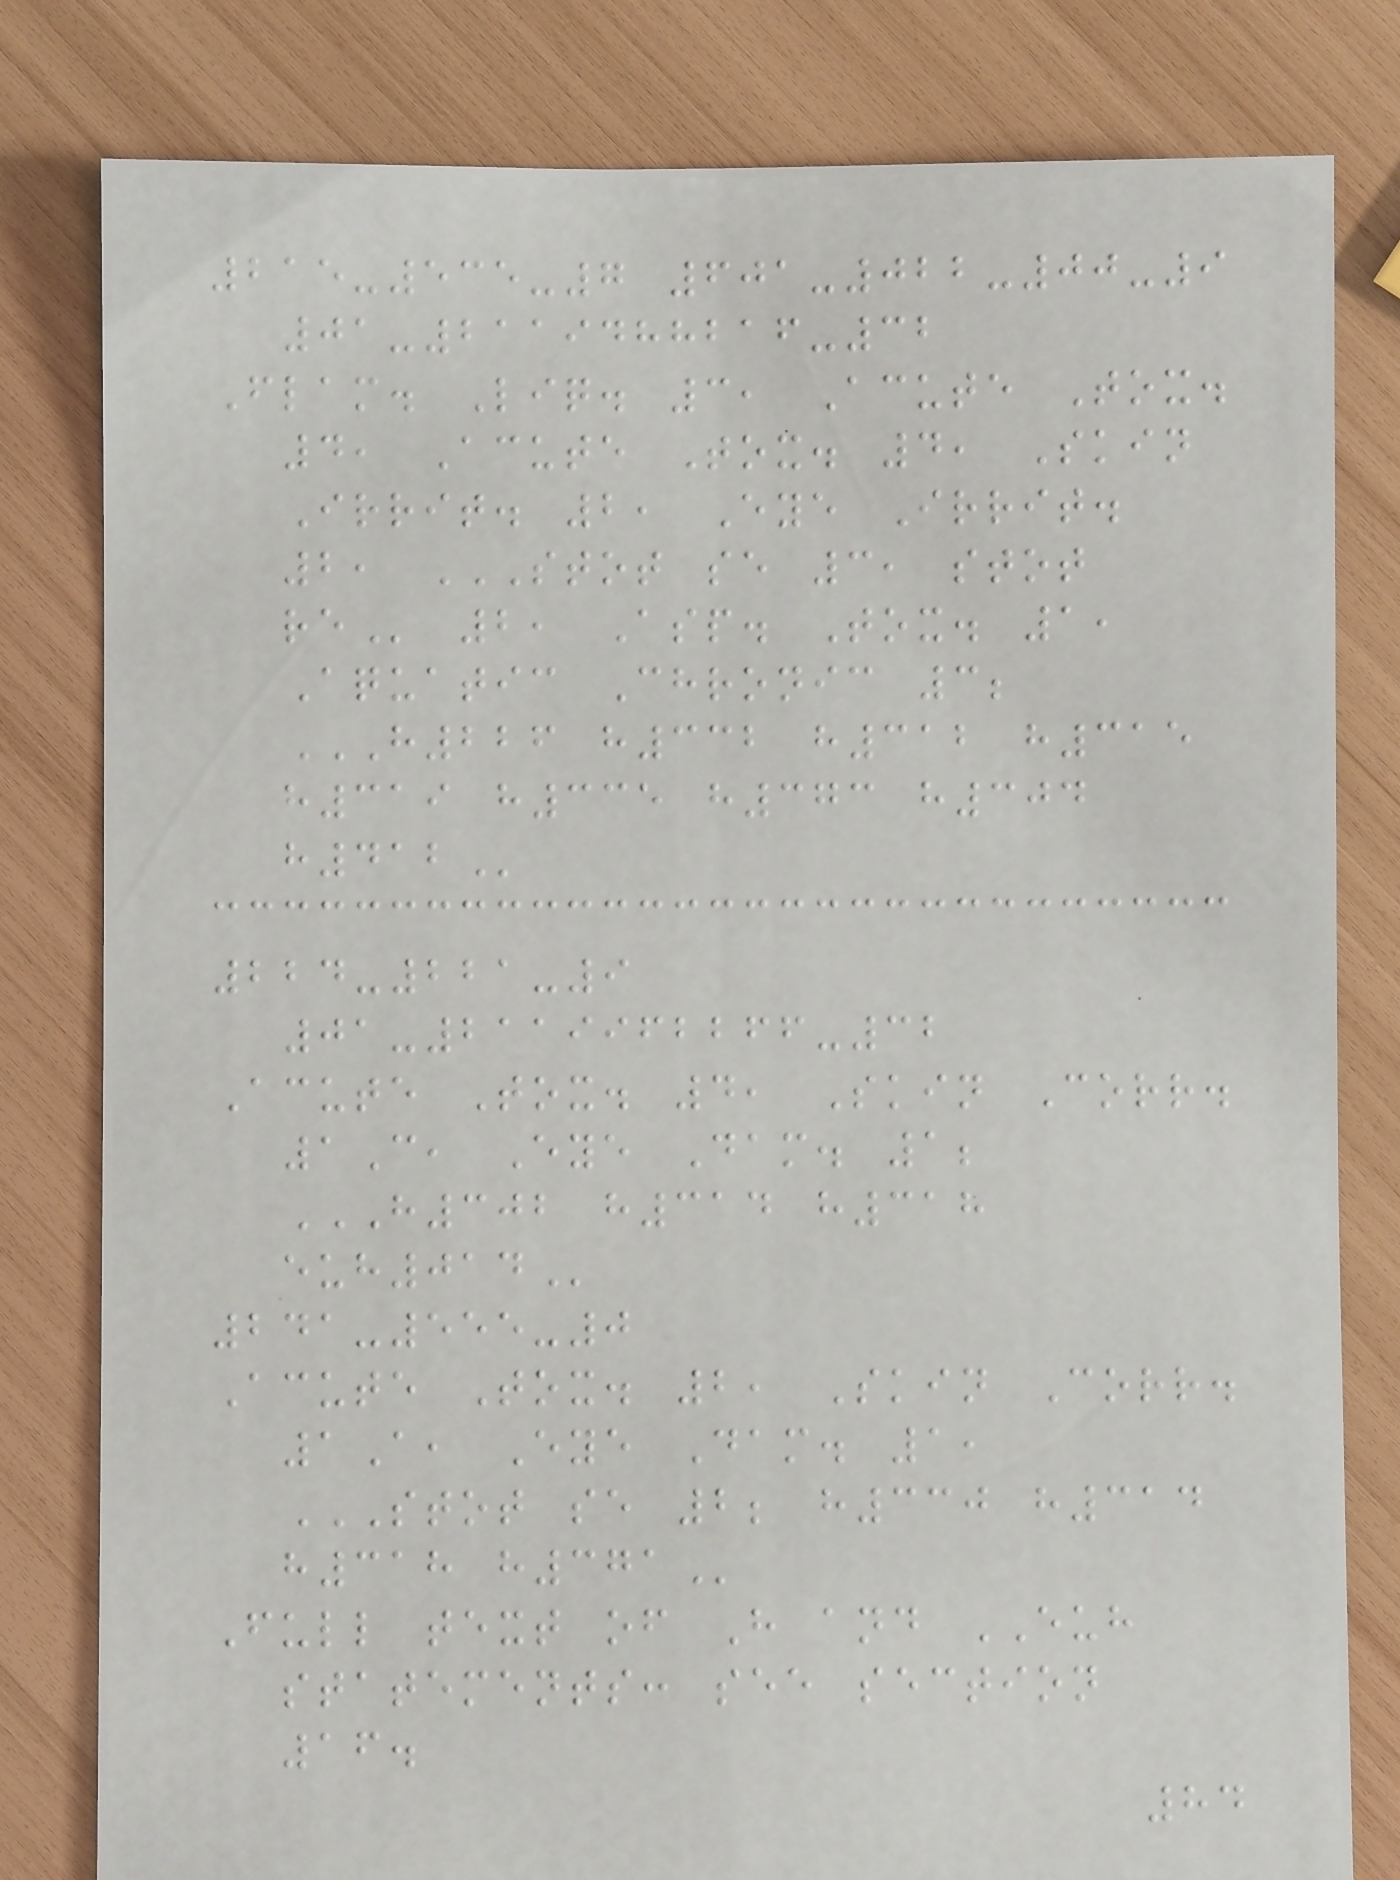215-535-7 601-022-00-9
01-2119488216-32
Flam. Liq. 3, Acute Tox.
4, Acute Tox. 4, Skin
Irrit. 2, Eye Irrit.
2, STOT SE 3, STOT
RE 2, Asp. Tox. 1,
Aquatic Chronic 3;
H226 H332 H312 H315
H319 H335 H373 H304
H412
224-221-9
01-2119962266-32
Acute Tox. 4, Skin Corr.
1C, Eye Dam. 1;
H302 H314 H318
EUH014
241-555-0
Acute Tox. 2, Skin Corr.
1A, Eye Dam. 1,
STOT SE 2; H330 H314
H318 H371
Full text of H and EUH
statements: see section
16.
84
